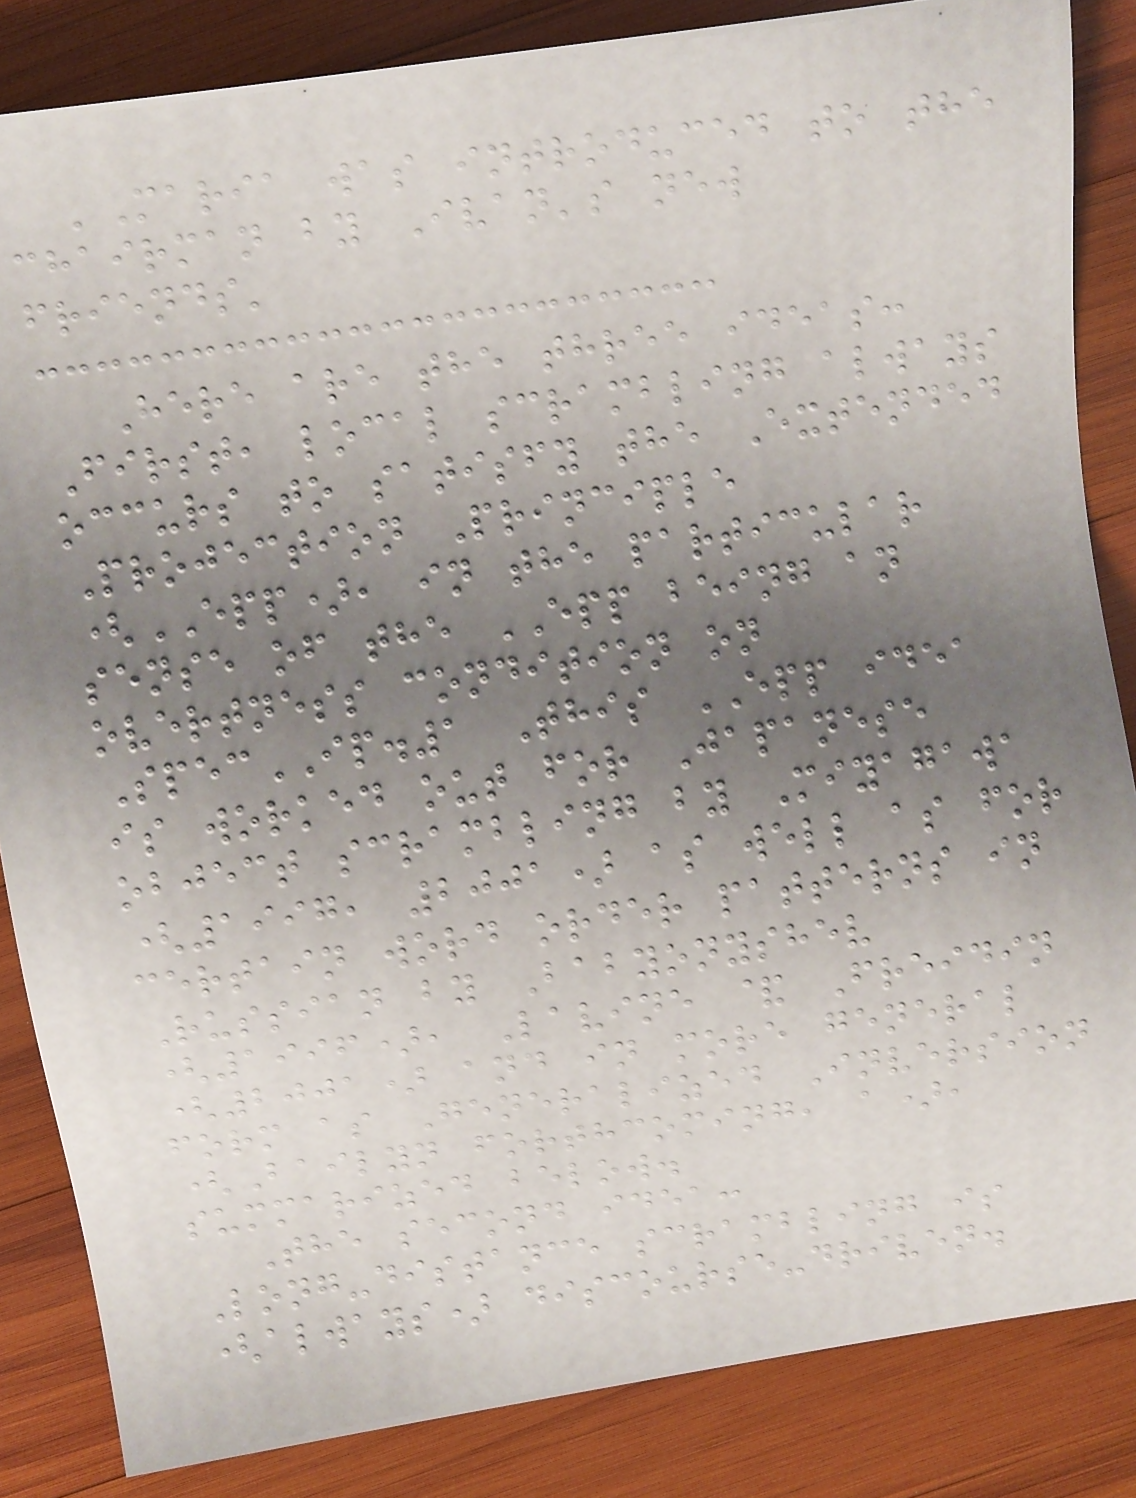'Maria was introduced to the
chairman by Ivan's new
friends'
Here are the three ideas:
First, local scrambling always
occurs to satisfy the Extended
Projection Principle
(EPP), in the particular
sense of the EPP being an
overtness condition on
SpecIP.1 This EPP idea
is worked out for Japanese
object scrambling by Miyagawa
(1997, 2001) as well as for
certain word order patterns in
Russian by Babyonyshev
(1996), Lavine & Freidin
(2001) and in more general
form as Generalized Inversion
(Bailyn forthcoming, a),
summarized below.
The second idea:
Long-distance scrambling is
(always) discourse-driven.
